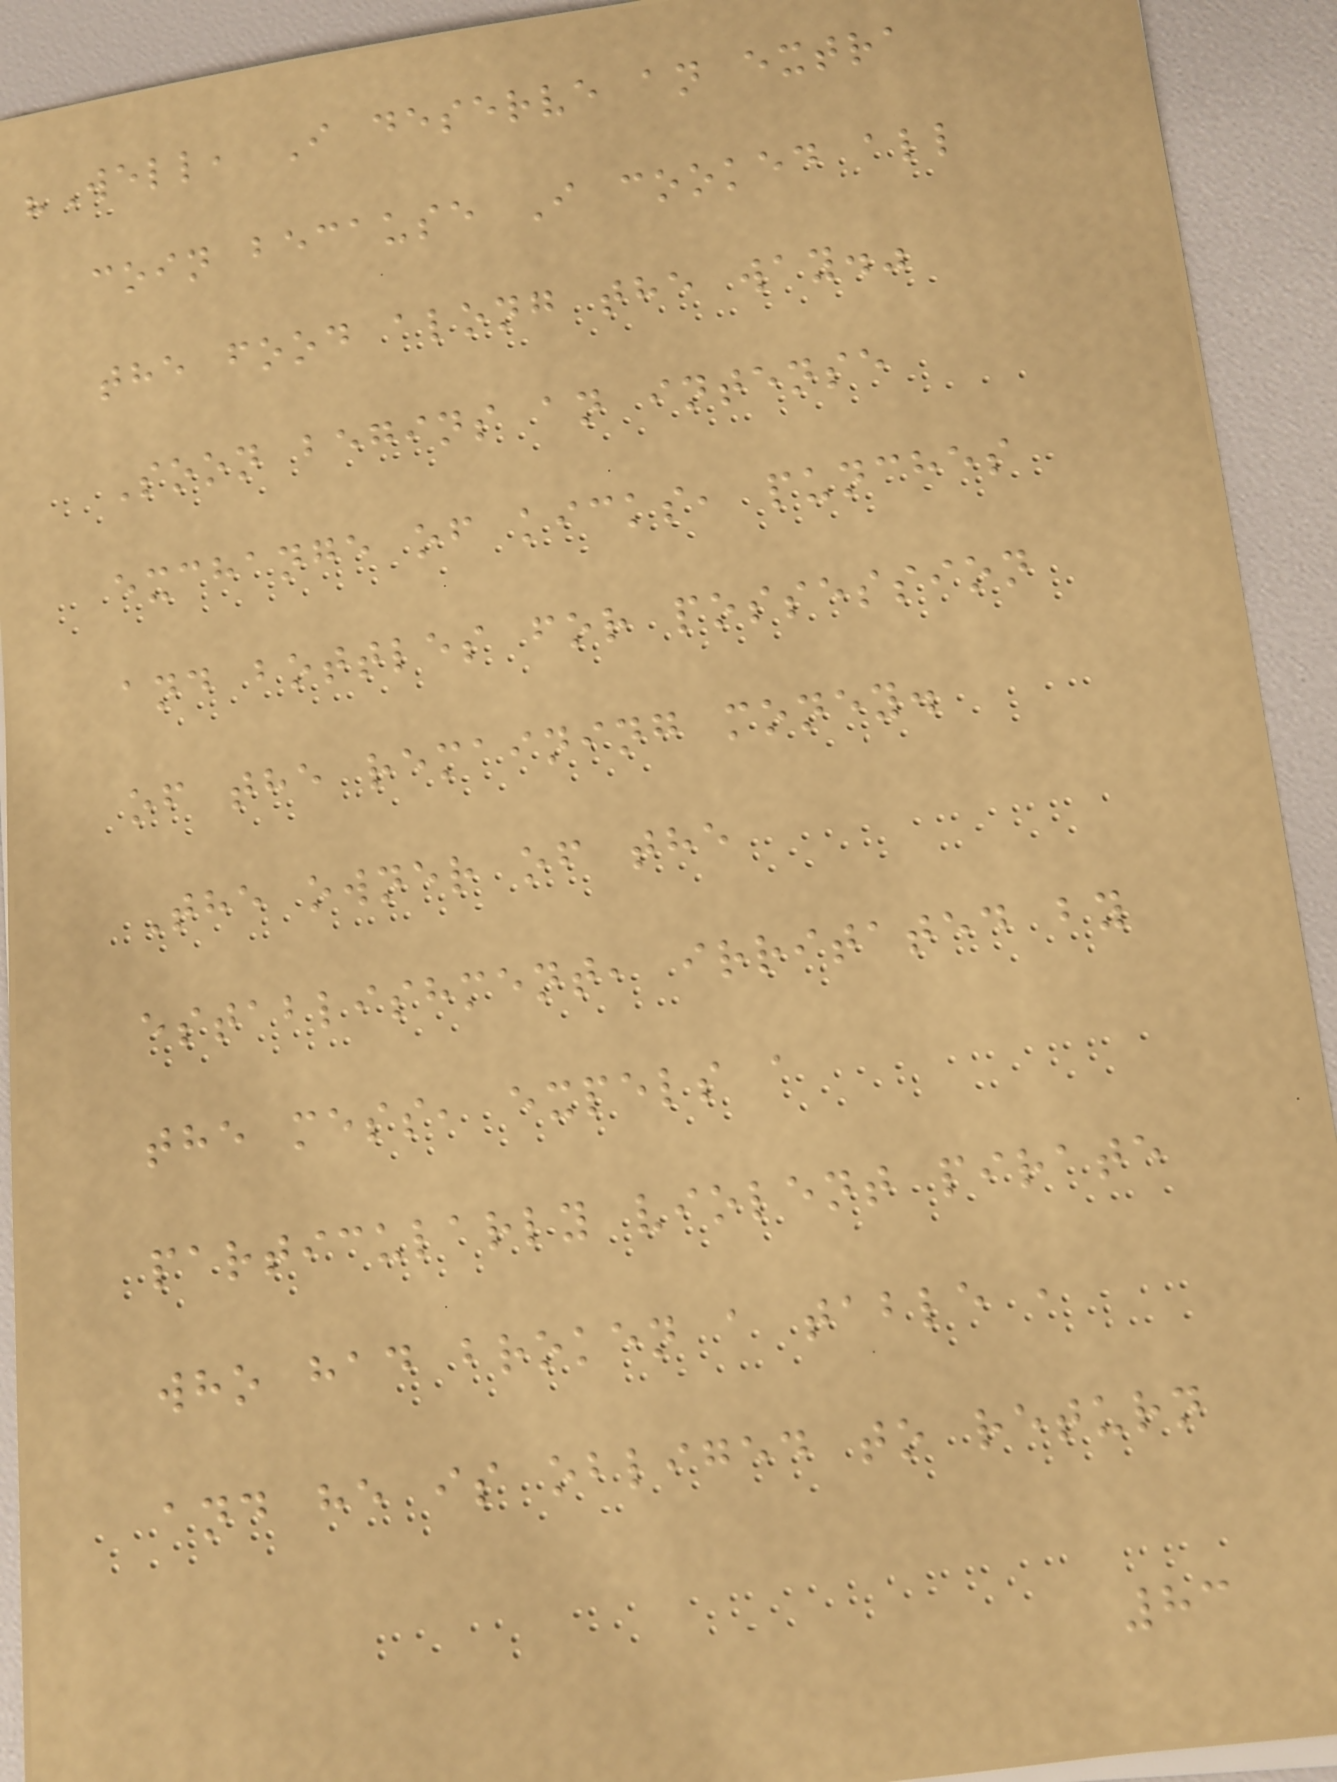"Well, I deserve an extra
coin because I cooked all
the food along the way."
Soon begins an intense
exchange of kicks, punches
and bottles for possession
of the remaining money.
The owner of the
establishment, irritated by
the mess, expels a
particularly violent pirate
who had broken a table ,
and he is obliged to return
83
